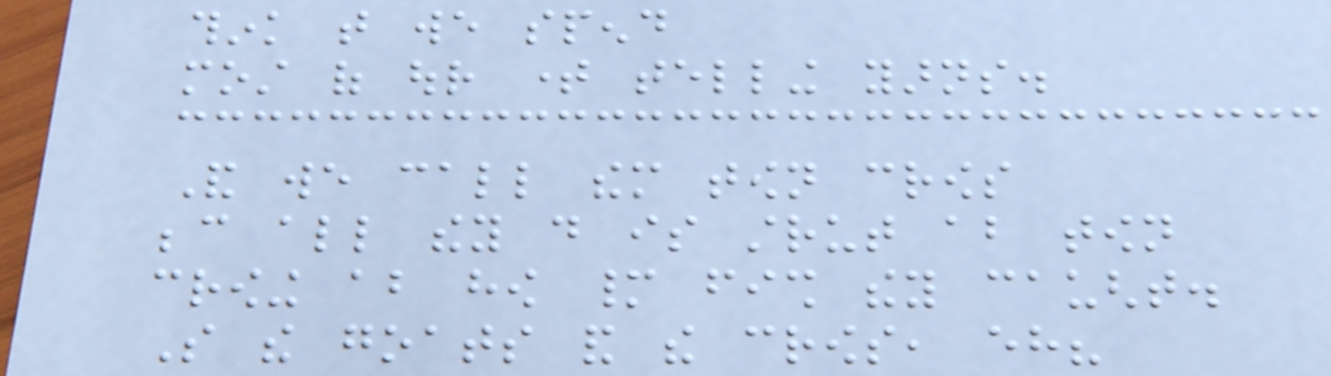think that we spend
most of our time telling yarns.
And we call them town crows
because all they do is strut about town
crowing about how many fish they caught.
So the goats and the crows, eh?
